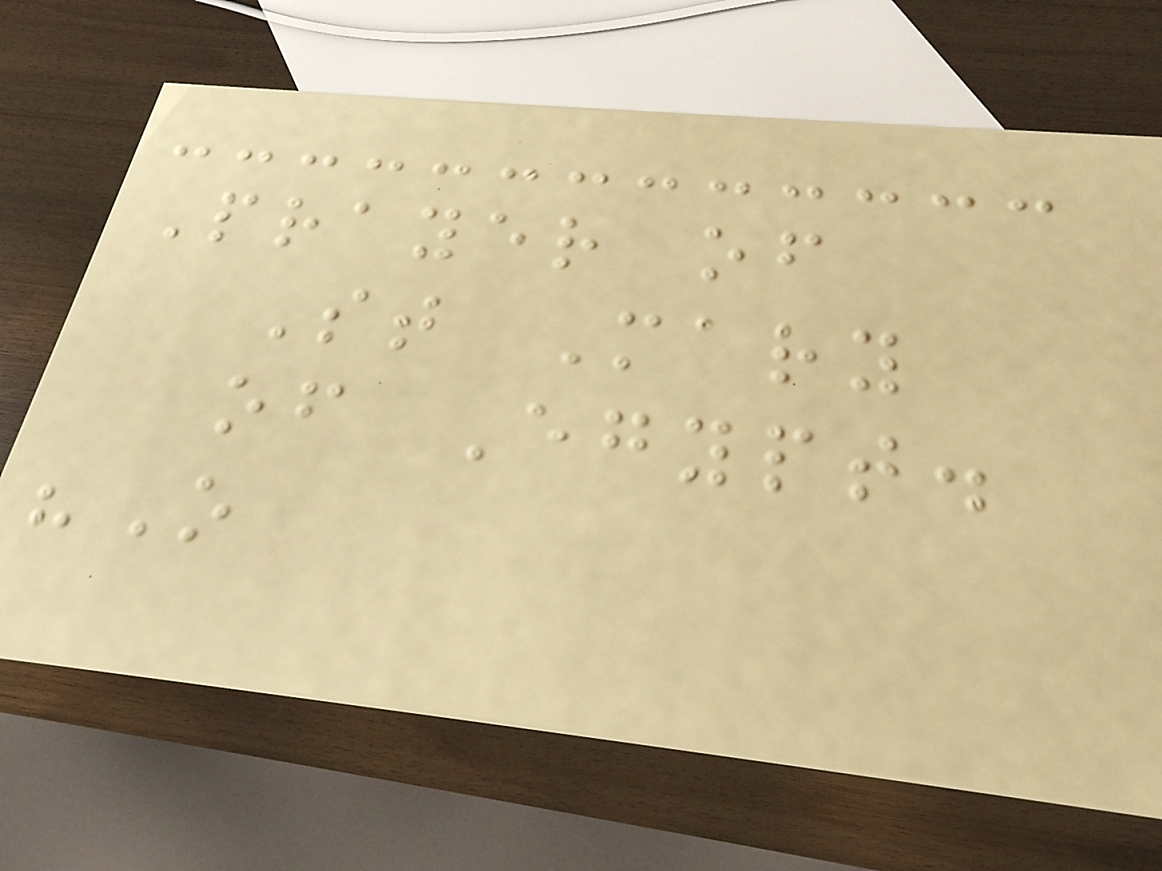Prayer of
St Mary
of Egypt.
"O
